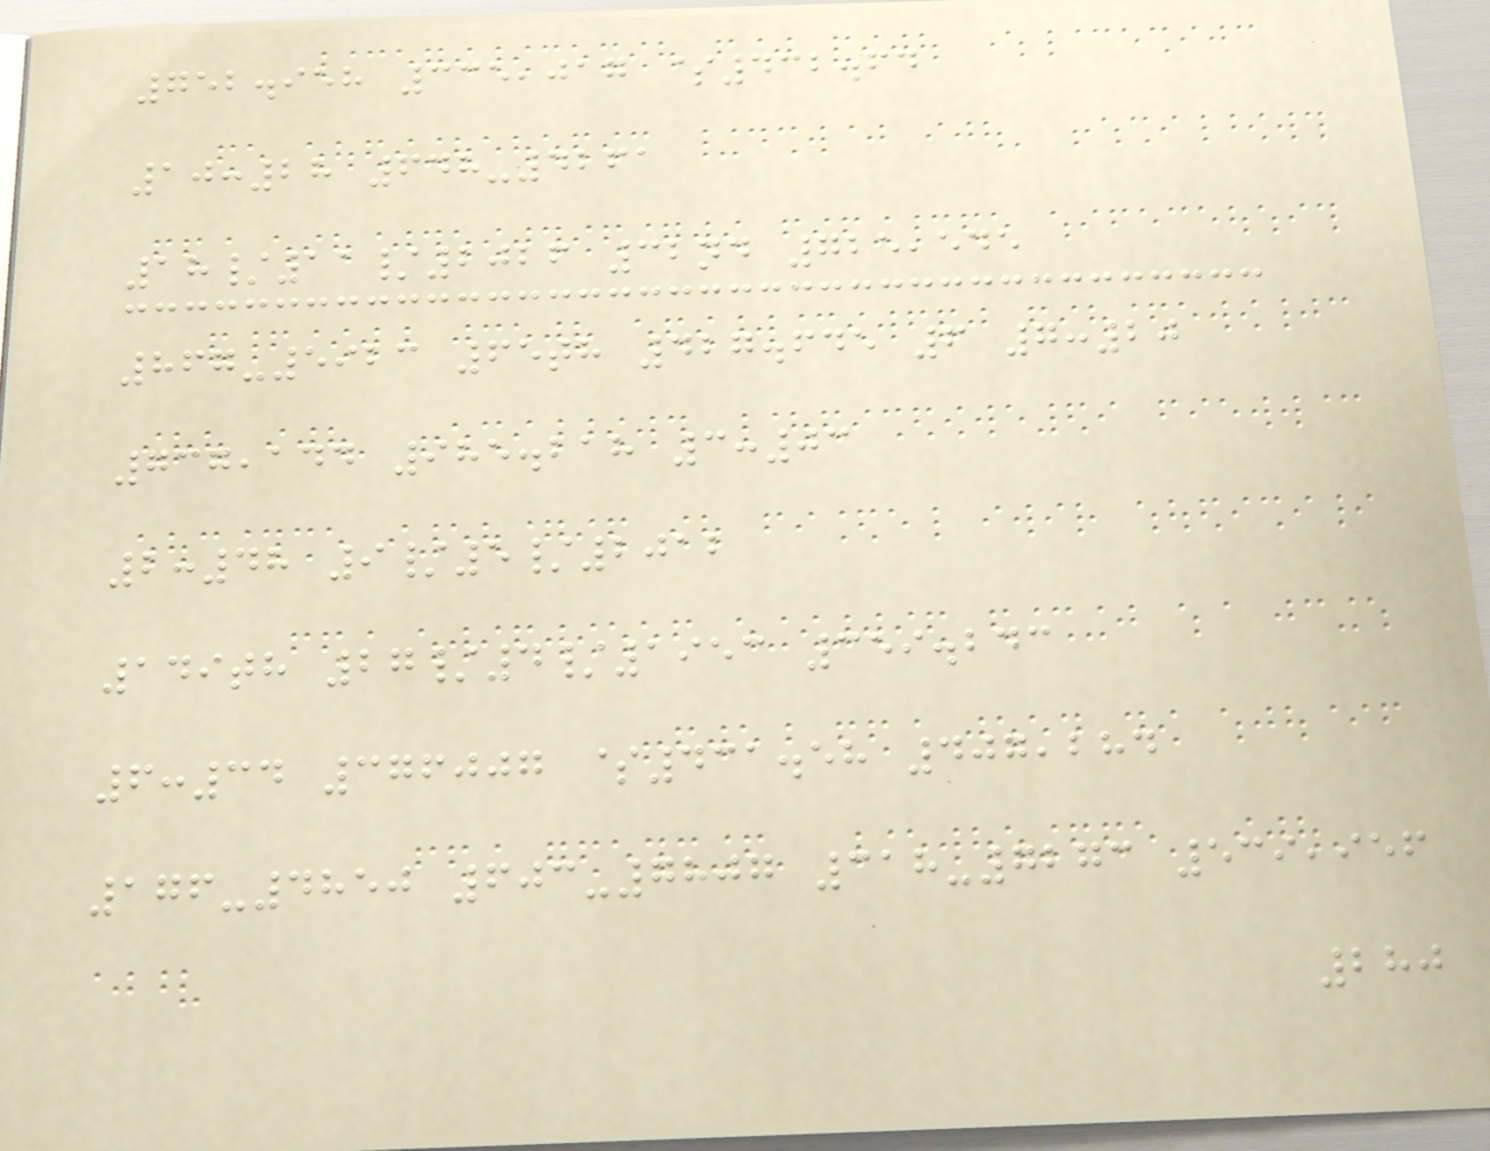752.958 335,017 $432.64
10:28 648-4261
18/11/2026 32nd 725,545
867-5923 65th 427.645 6 7:20
737,144 985.218 3:03
2:48 9/5/2012
149th 27/4/1953 359.243
6:34 376007 $431.58 407,284
176-4850 603-7807 318-7273 539,956
280
